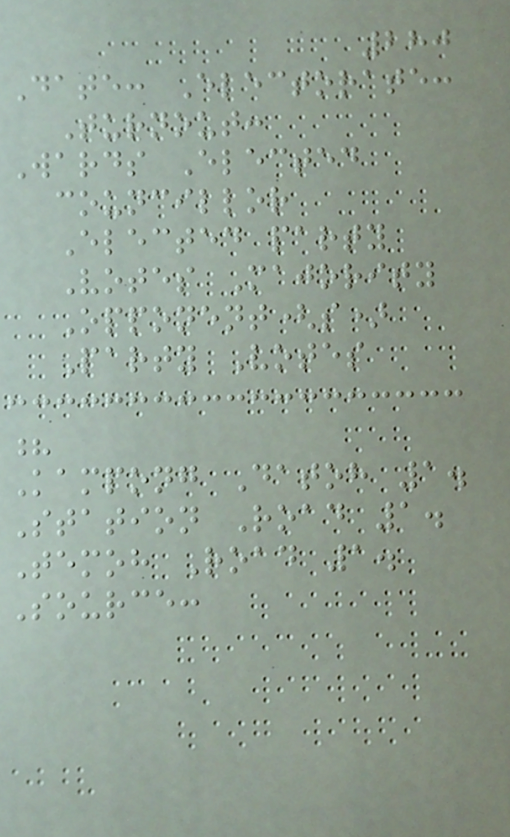280
Date: Electorate:
Turnout:
Wards Elected
councillor
Elected party
Votes Majority
Opponent(s)
Party Votes
?
Kampong Datoh 1.
Station Road 1.
Temoh Road 1.
Source:
